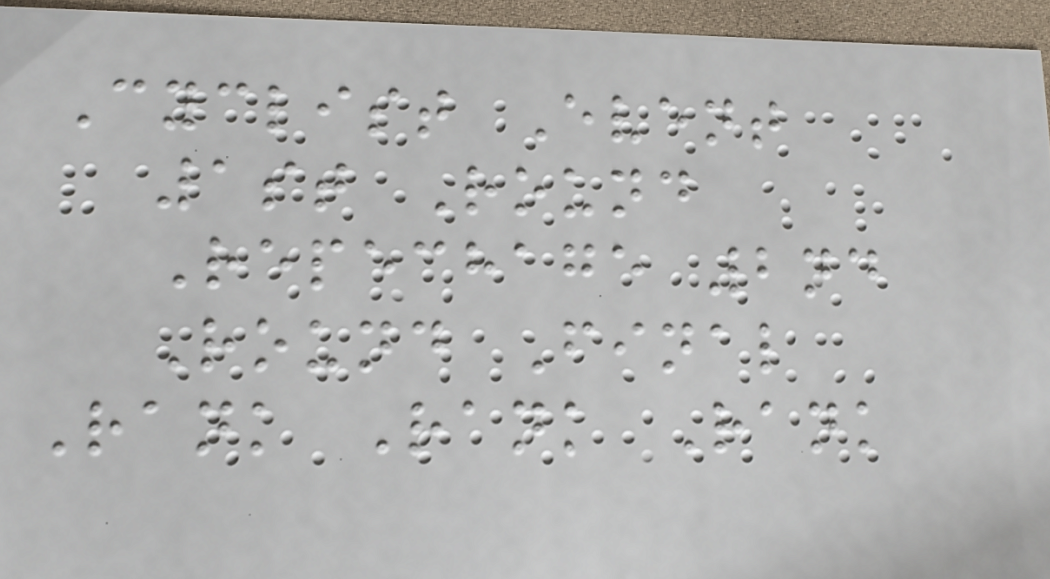Cyclist Event
1st Round
Repechage 2nd
Round Final
Rank Rank Rank
